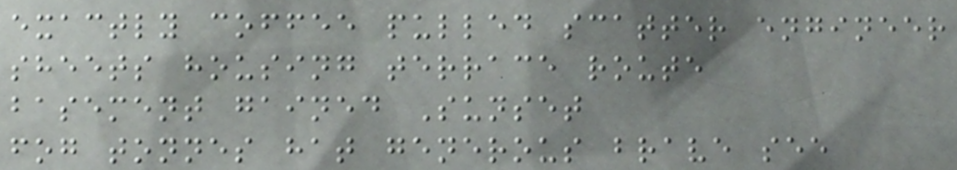exactly coffee pulled scatter engineer
sheets housing terrace route
basement gained Sunset
fog tonnes hat generous brave see
